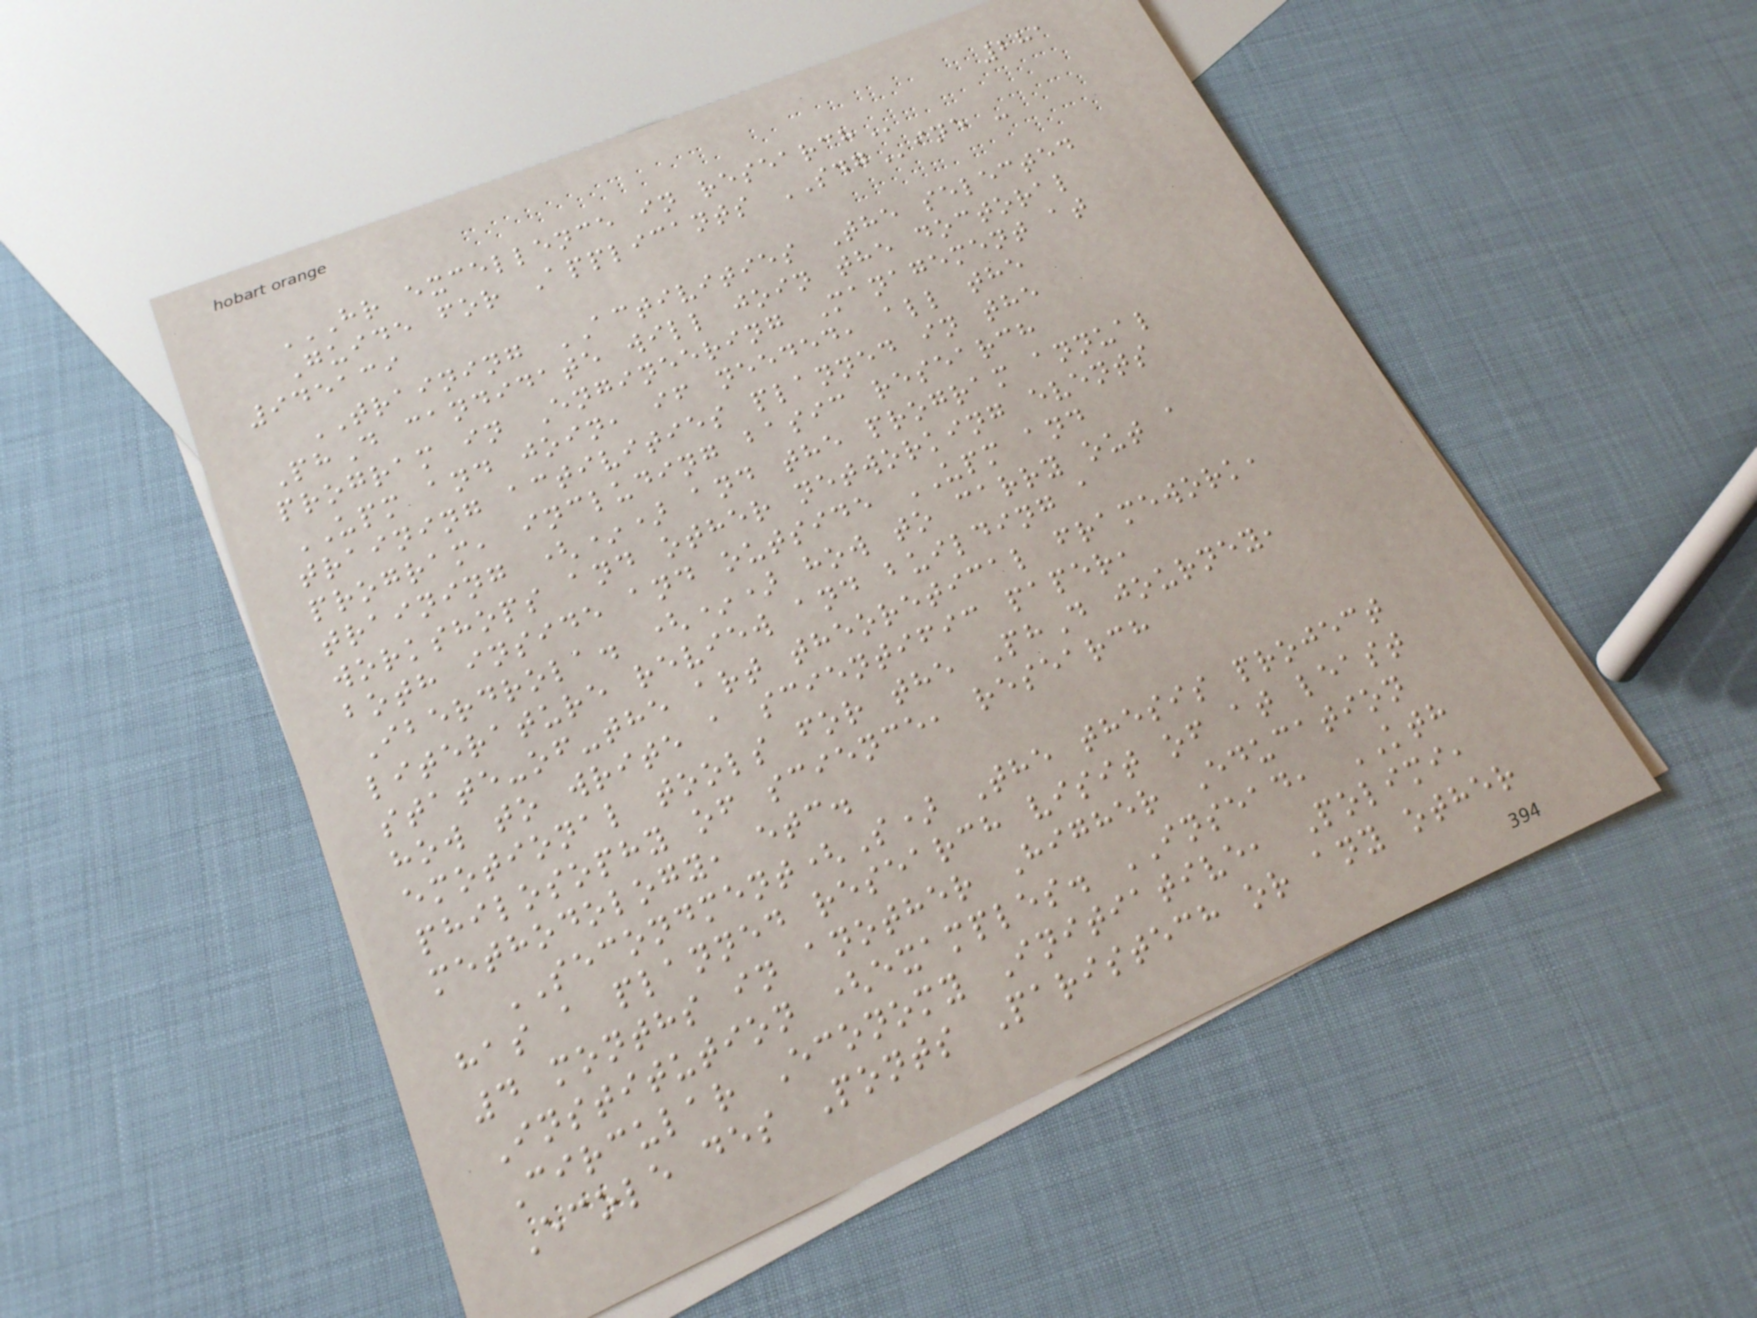281
HR EXCELLENCE IN RESEARCH
Guide for Applicants SDGine -
945139
TRAINING ACTIVITIES The selected
PhD candidate will join the doctoral
program in Engineering Management at
UPM and join, if needed, all the
training activities planned in the
program, including basic research
training (*) and the program annual
workshops and other networking events
both inside and outside UPM and
Iberdrola. (*) how to carry out a
literature review and building a
state-of-the art theoretical framework,
how to write a scientific paper,
emotional tools for the PhD journey,
philosophy of science, research
methodology, etc.
SECONDMENT(S) The thesis project
has a planned research visit of at least
4 months in another Higher Education
Institution (examples. INSEAD, KTH
Circular Economy Initiative, Polimi,
Ecole des Ponts Paristech or any other
